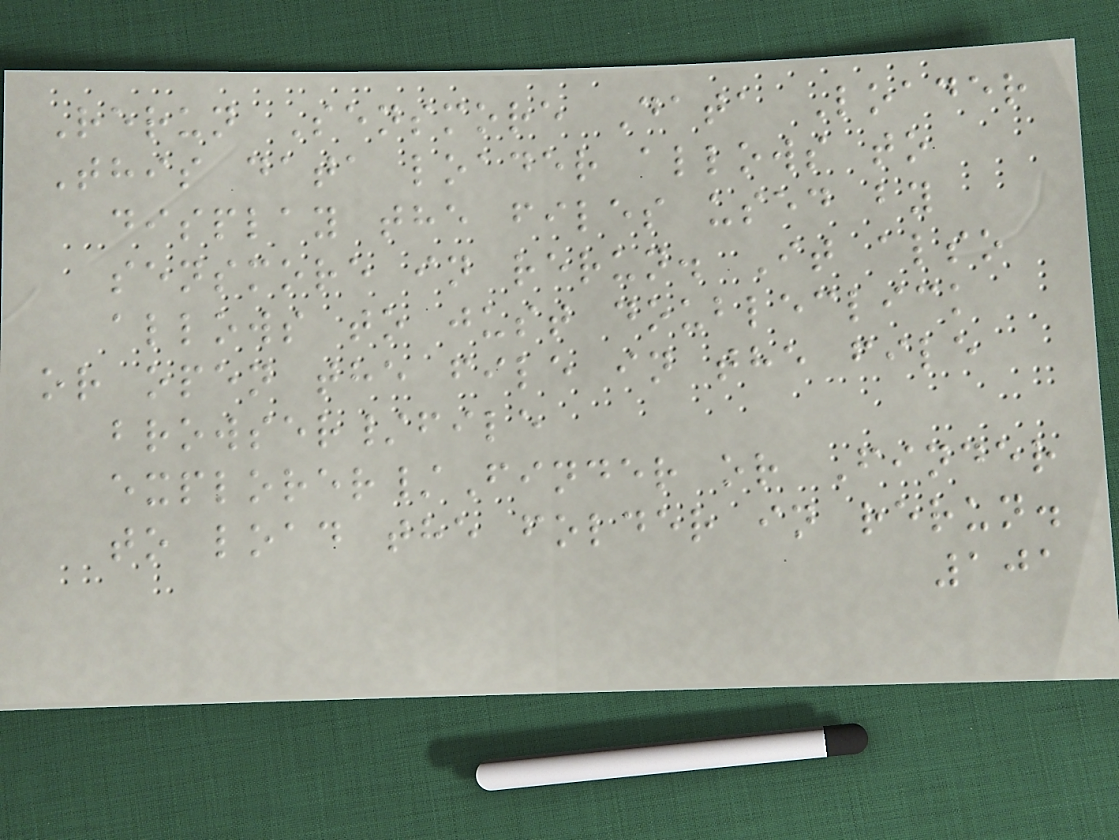Rerun Sensmore Data Loader
This data loader allows to
display the files used by
sensmore in rerun. It also
allows to just doubleclick
or open the file in the file
browser/file
explorer/Finder or Finder
to load the folder in rerun.
101
